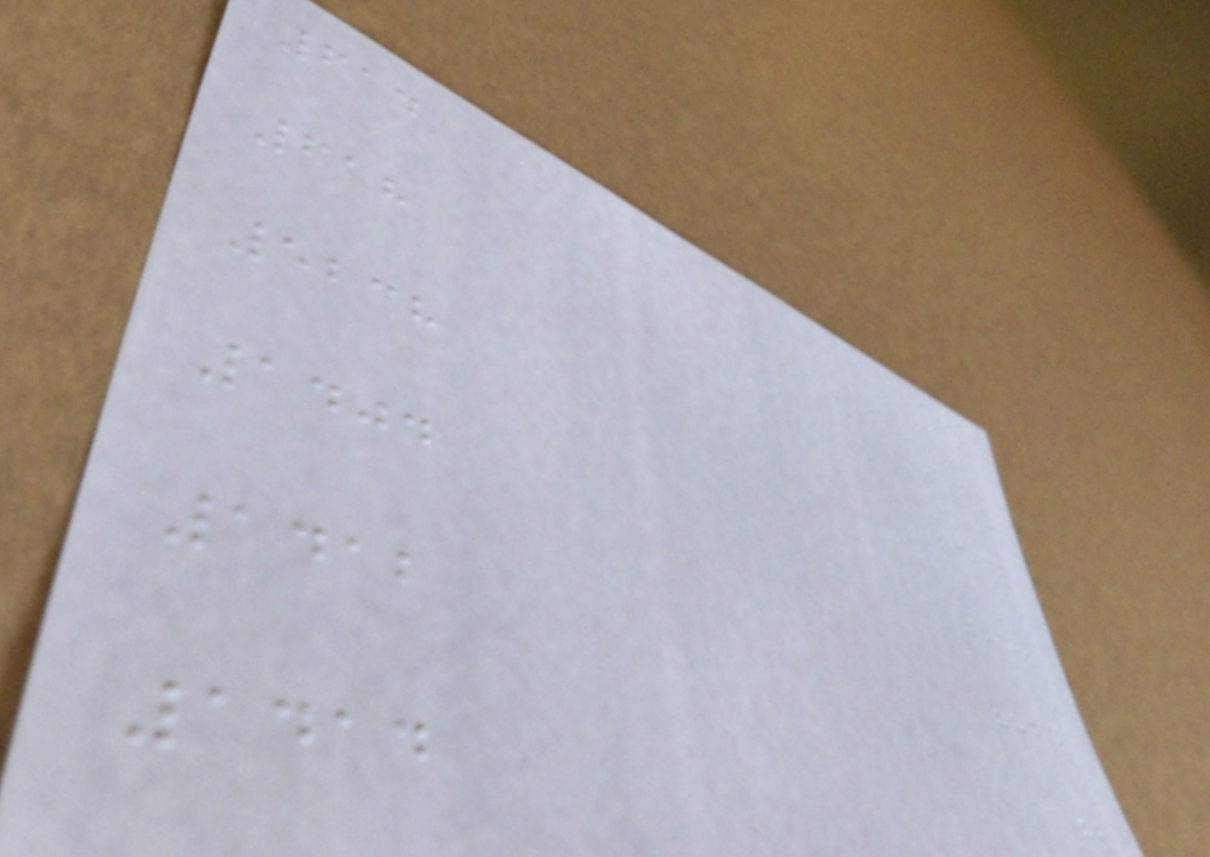614
618
5238
1404
1412
1414
